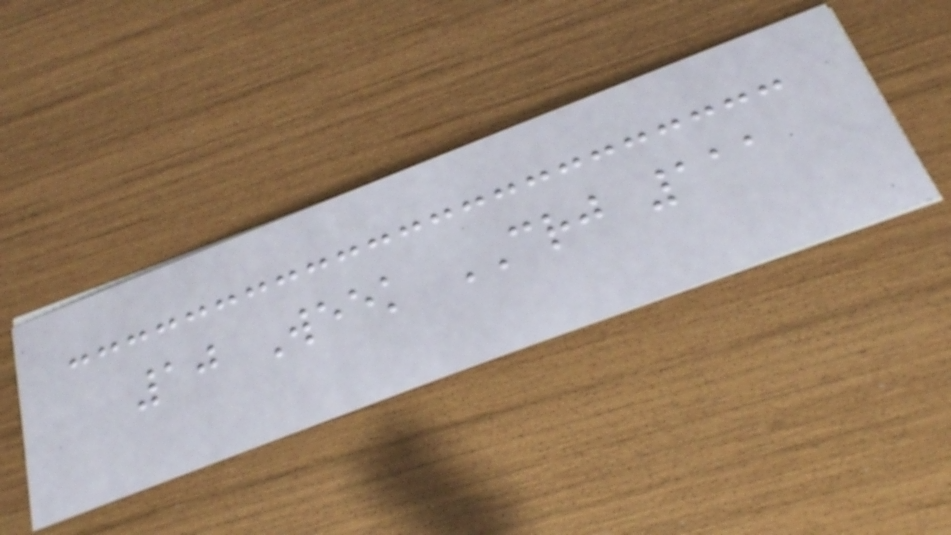10 Week CRJ 111
